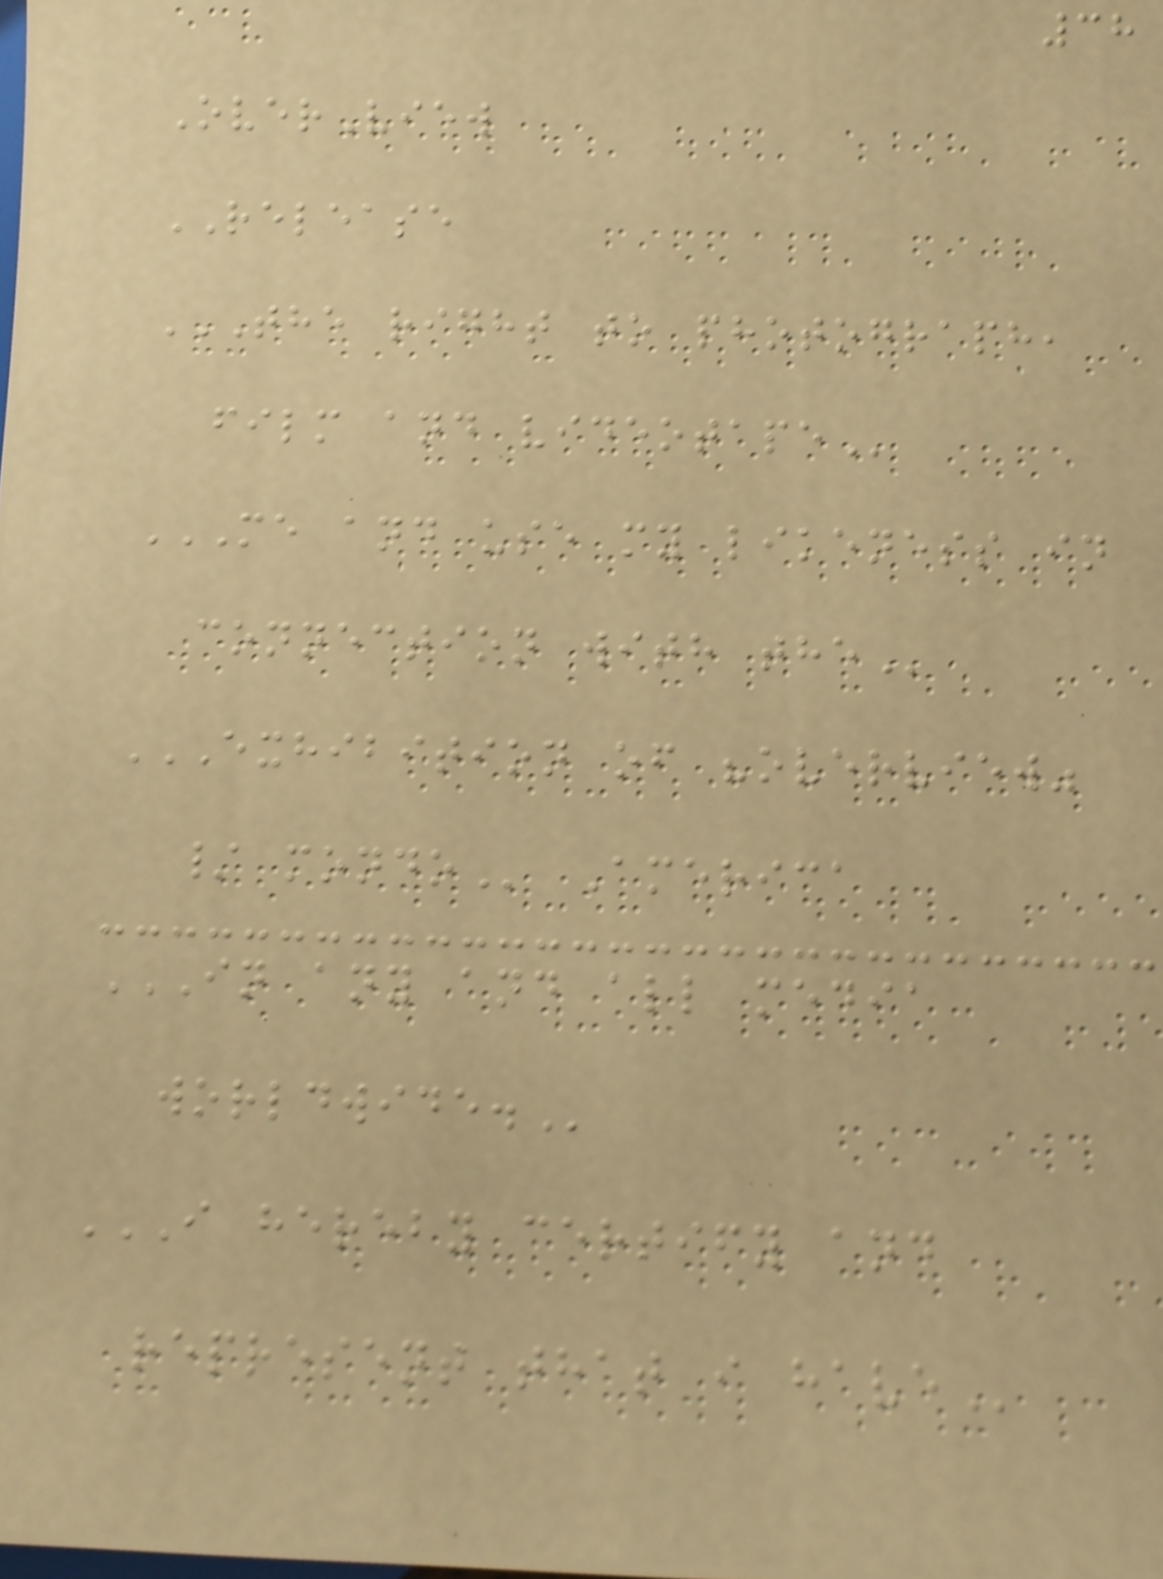38
OverView
RELEASE
THE RIGHT TO PHOTOGRAPH,
FILM AND VIDEOTAPE
ME AND USE MY LIKENESS IN
CONNECTION WITH THE
EXHIBITION OF "OVERVIEW"
/ MONDO America
IN ANY AND ALL MEDIA
WORLDWIDE.
I HEREBY CERTIFY AND
REPRESENT THAT I HAVE
